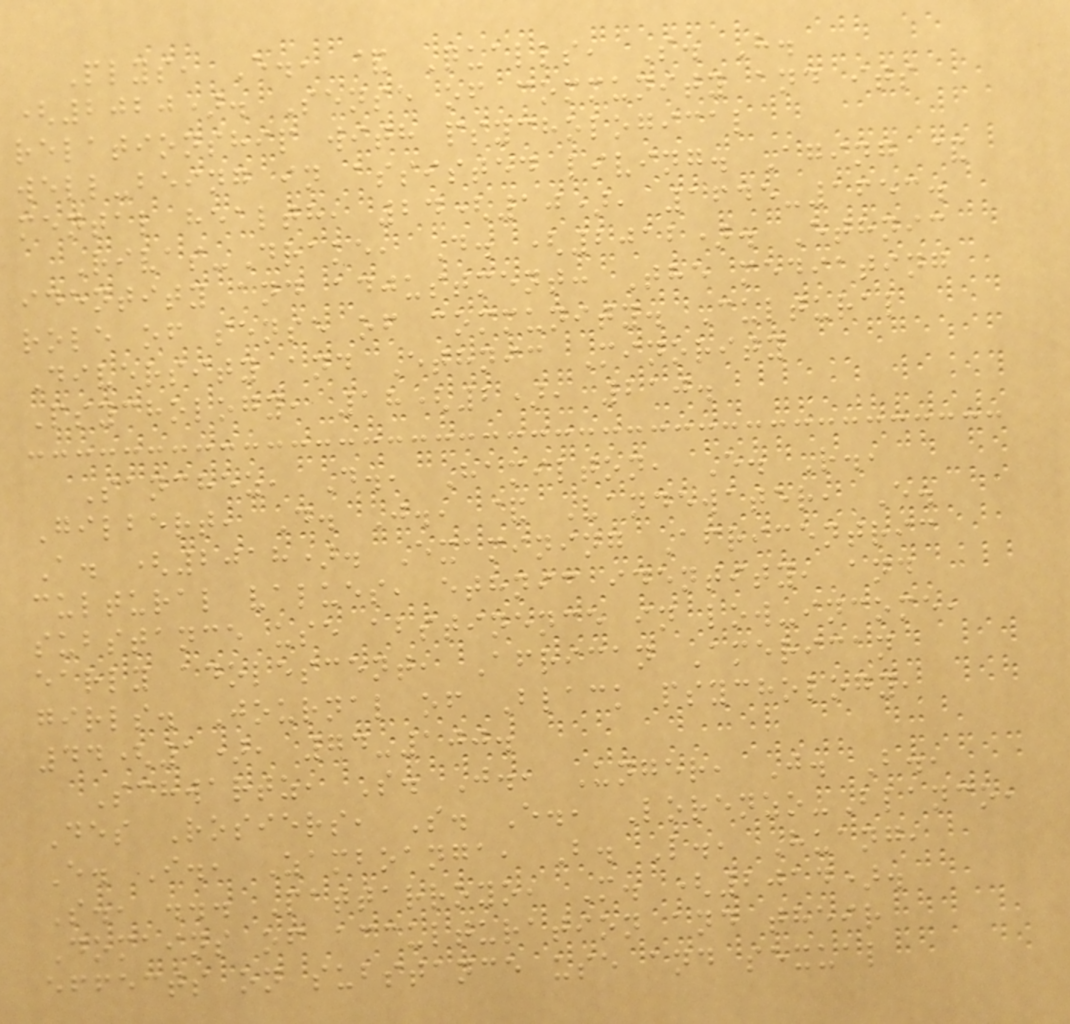Plys, E., & Qualls, S. H.
(2020). Sense of community and its
relationship with psychological
well-being in assisted living. Aging &
mental health, 24(10), 1645-1653.
Rivas-Drake, D. (2012). Ethnic
identity and adjustment: The mediating
role of sense of community. Cultural
Diversity and Ethnic Minority
Psychology, 18(2), 210.
Sanchez, D., Hamilton, E. R.,
Gilbert, D. J., & Vandewater, E.
A. (2018). Examining Africentric
cultural values, ethnic identity, and
substance use abstinence in low-income,
early adolescent, African American
girls. Journal of Black psychology,
44(1), 74-100.
Schwartz, S. J., Unger, J. B.,
Des Rosiers, S. E., Lorenzo-Blanco,
E. I., Zamboanga, B. L., Huang,
S., ... Pattarroyo, M. (2014).
Domains of acculturation and their
effects on substance use and sexual
